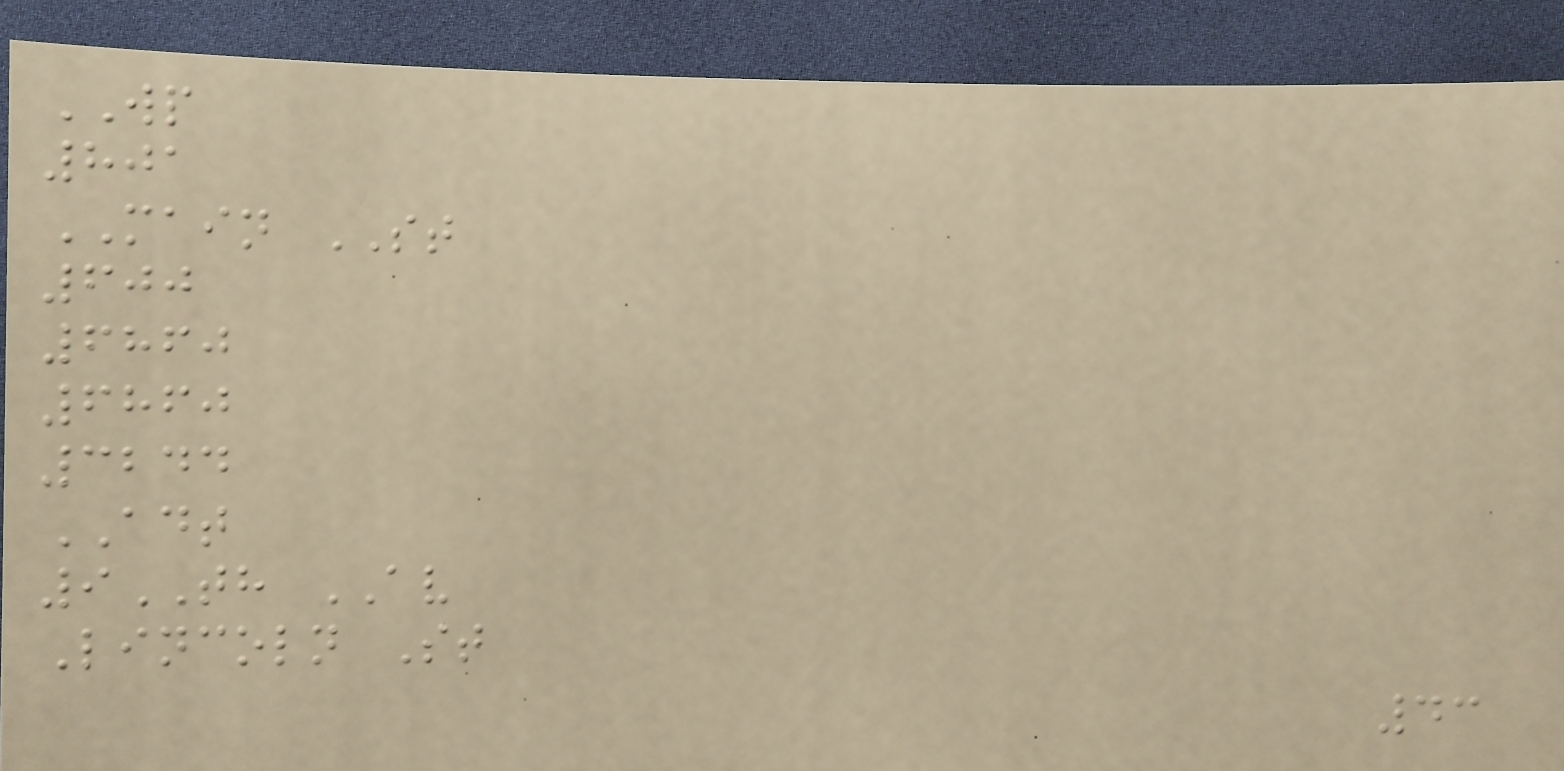WP
801
MAIN ST
600
6860
6860
3244
ADT
9TH AV
Lincoln St
43
